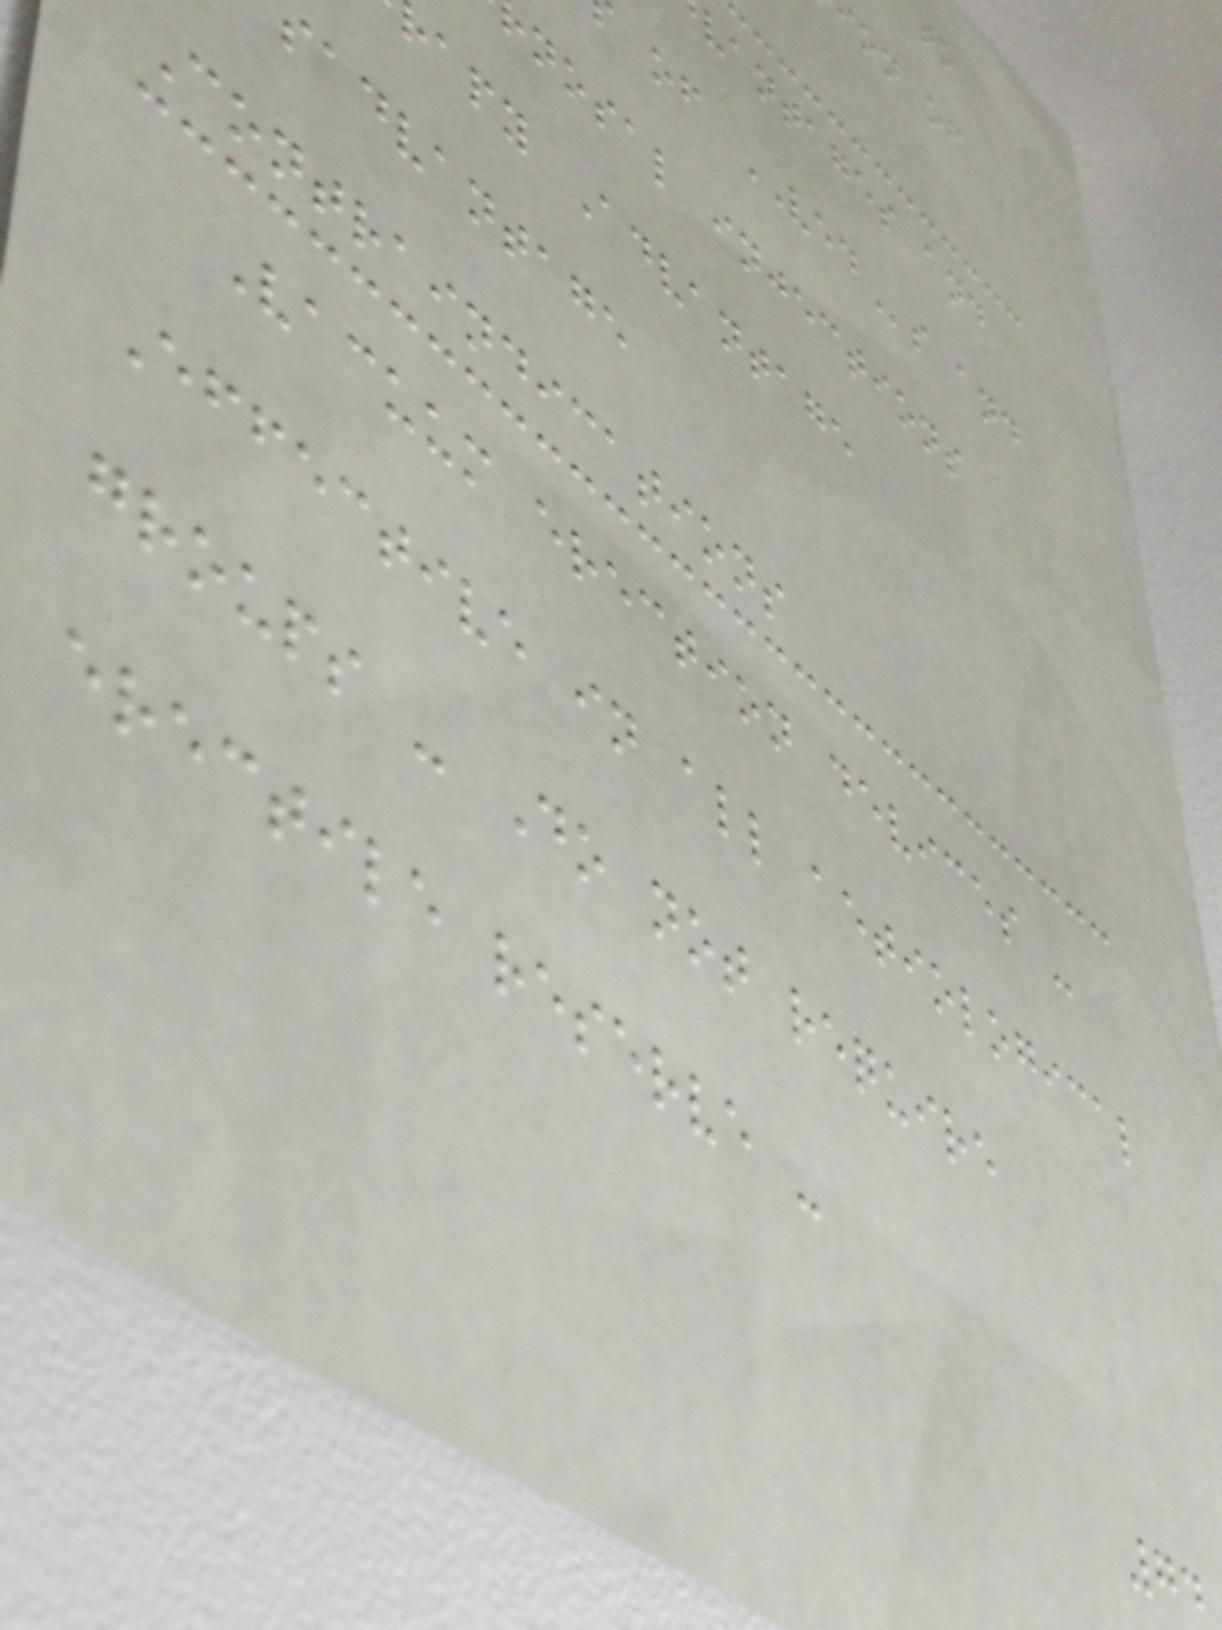vantages and
of VEDs and
nosal injections
apy Advantage
sadvantage
Contraindications
Vacuum erection devices -
Effective in all aetiological
groups - Do not require
erectile reserve -
74
